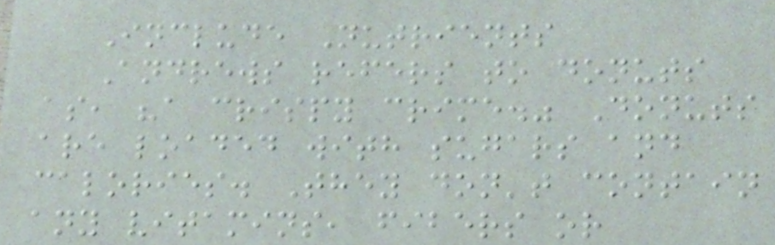Include Nutrients
Andrews refers to donuts
as, "a crispy crime." Donuts
are loaded with sugars and
calories. They don't contain
any vitamins, fibers or
